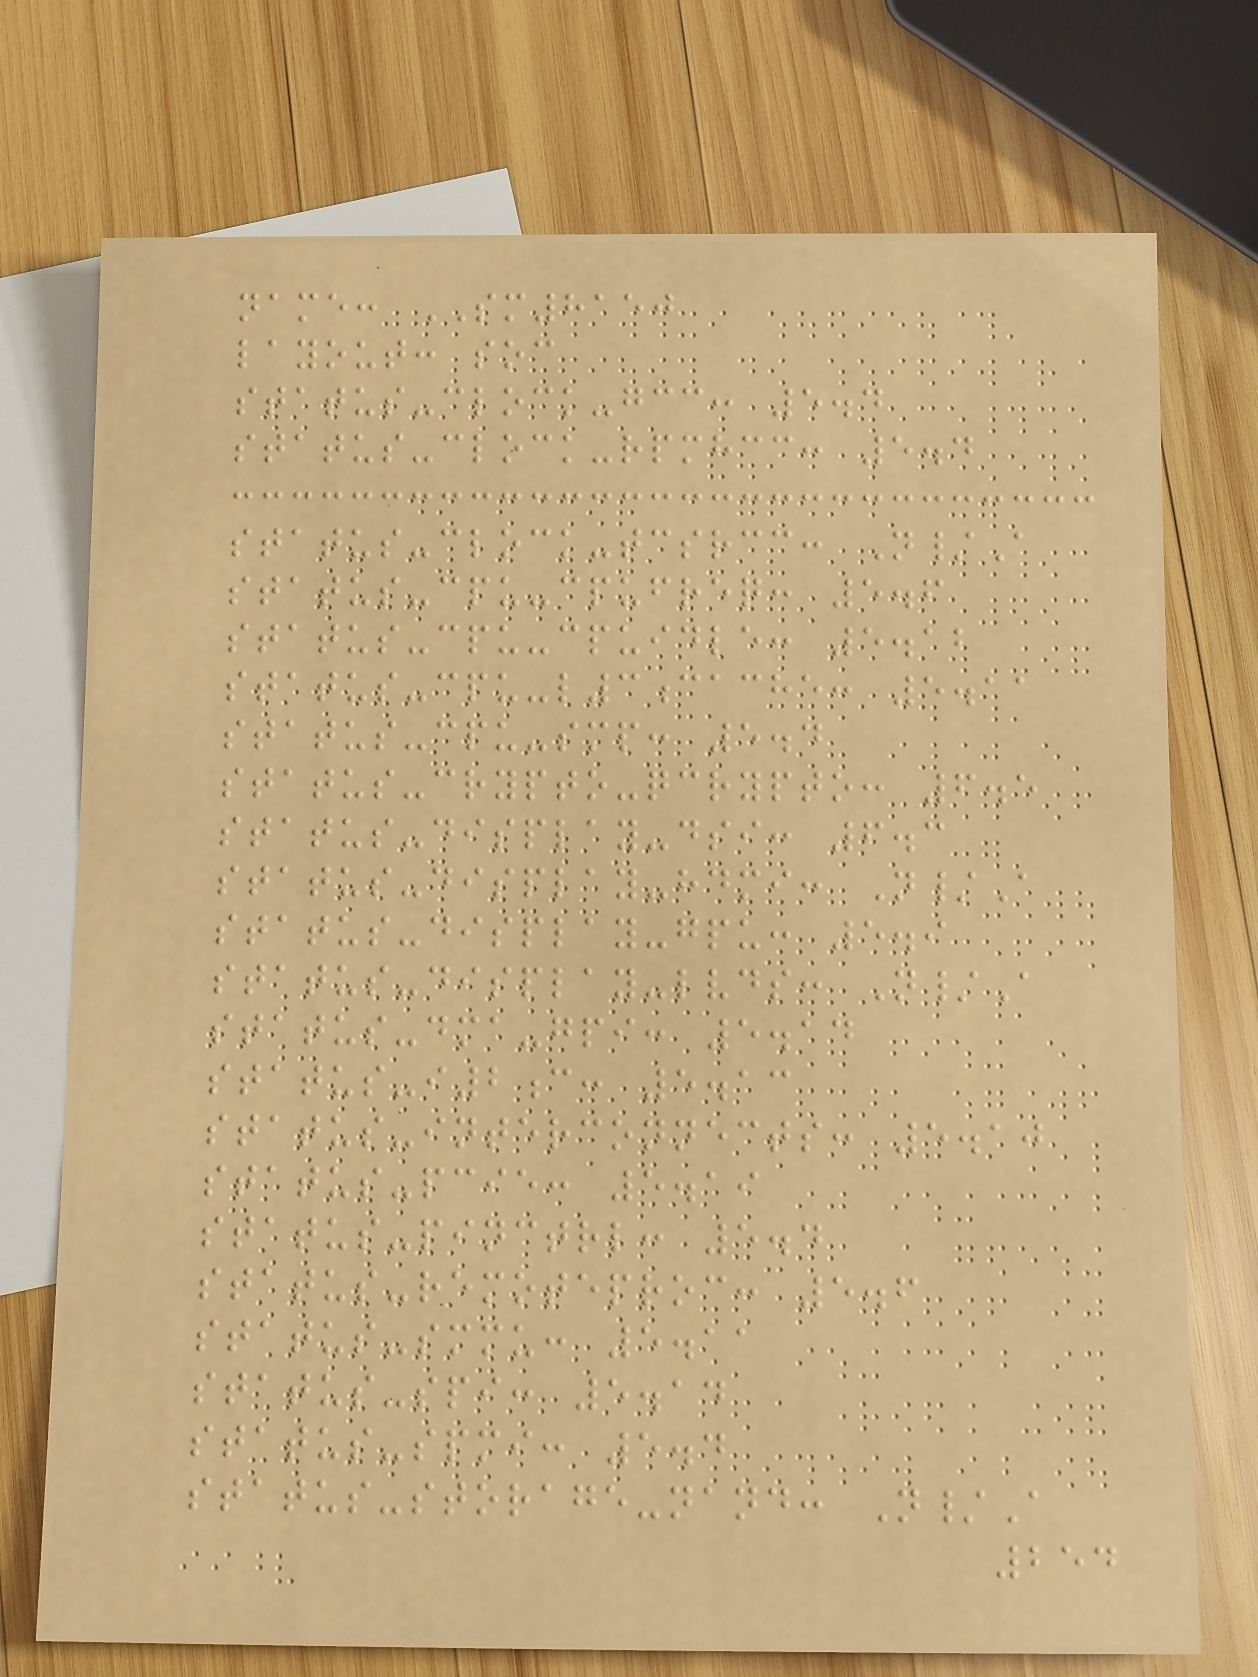name: SM8150
layout: soc
status-clock-gcc: 5.4
status-clock-rpmhcc: 5.4
status-clock-tcsrcc: N/A
status-cpu-cpufreq: 5.6
status-cpu-cpuidle: 5.12
status-cpu-l3cache: 5.11
status-cpu-smp: 5.4
status-crypto-qcrypto: 6.5
status-display-dsi: 6.3
status-display-hdmi: N/A
status-display-gpu: 5.9
status-display-lvds: N/A
status-dma-gpi: 5.14
status-i2c: 5.13
status-interconnects: 5.10
status-pcie: 5.19
status-pinctrl: 5.4
status-remoteproc: 5.6
status-smmu: 5.11
status-spi: 5.14
status-spmi: 5.4
status-storage-nand: N/A
254
